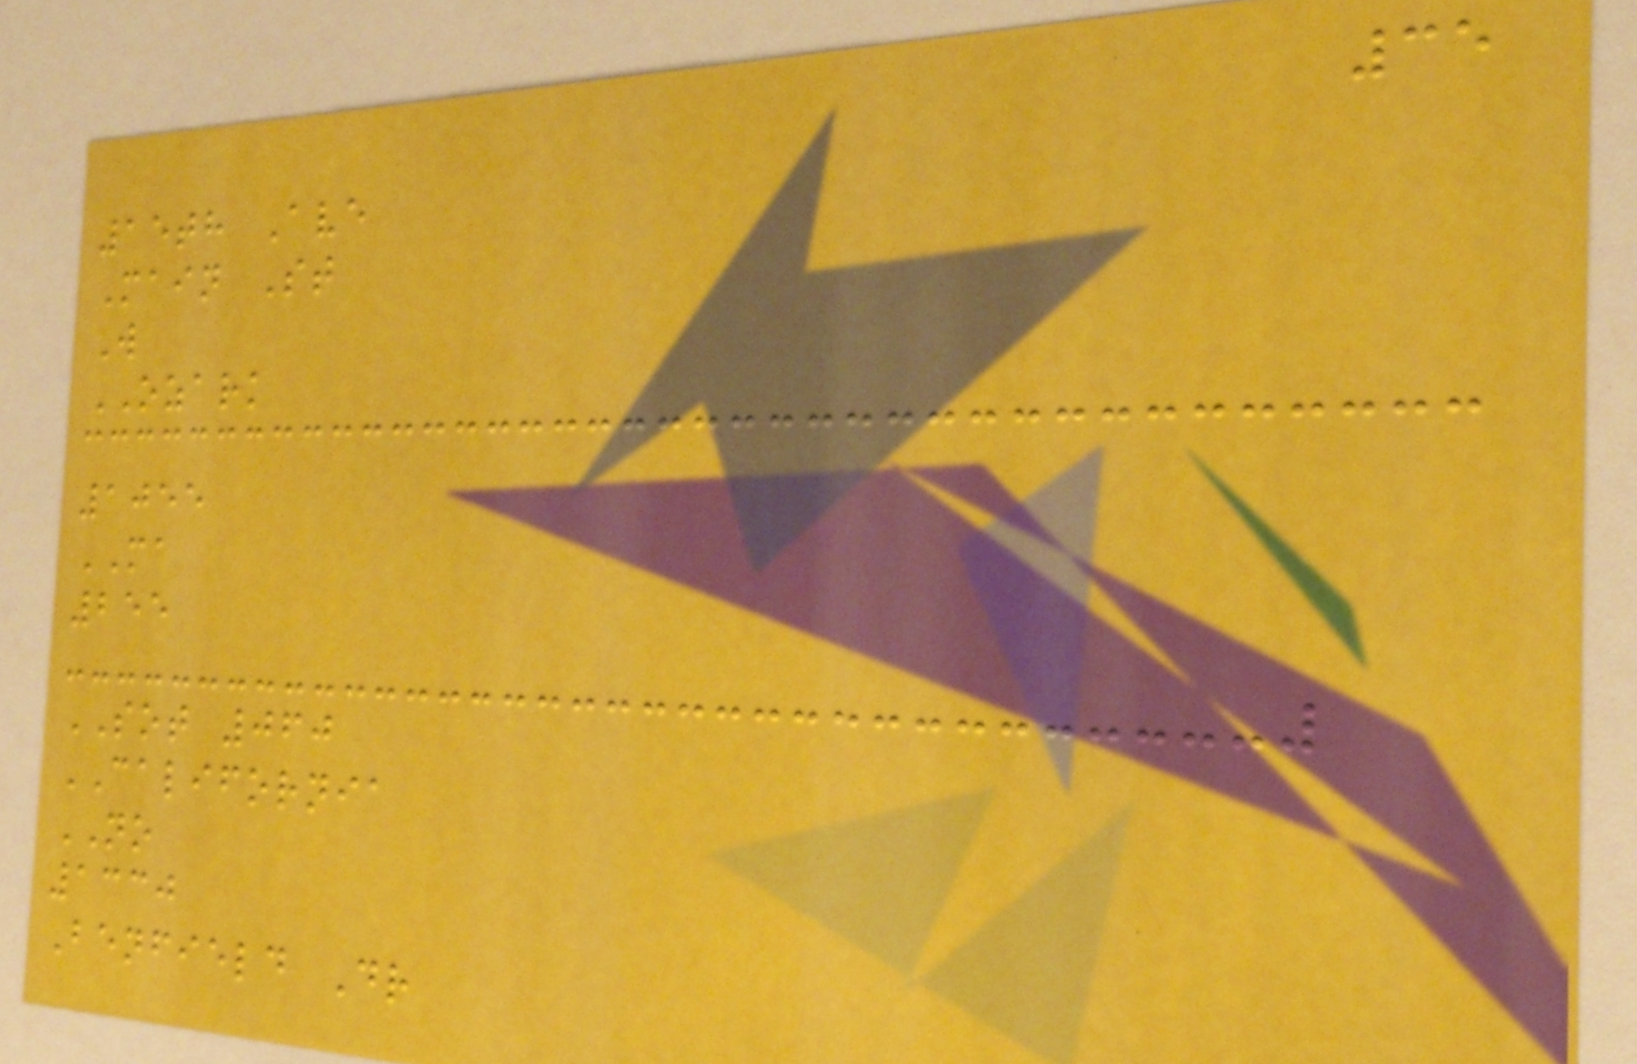35
15th Ave
Main St
W
OZARK
1055
MA
255
SOT 060
CALIFORNIA
NO
1330
Benfield Dr
